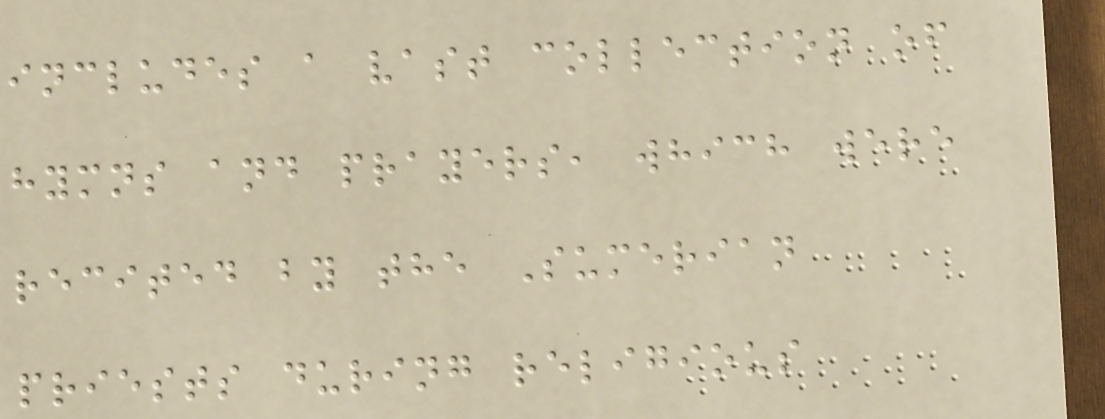includes a vast collection of
hymns and prayers, which were
recited by the Sumerian
priests during religious
